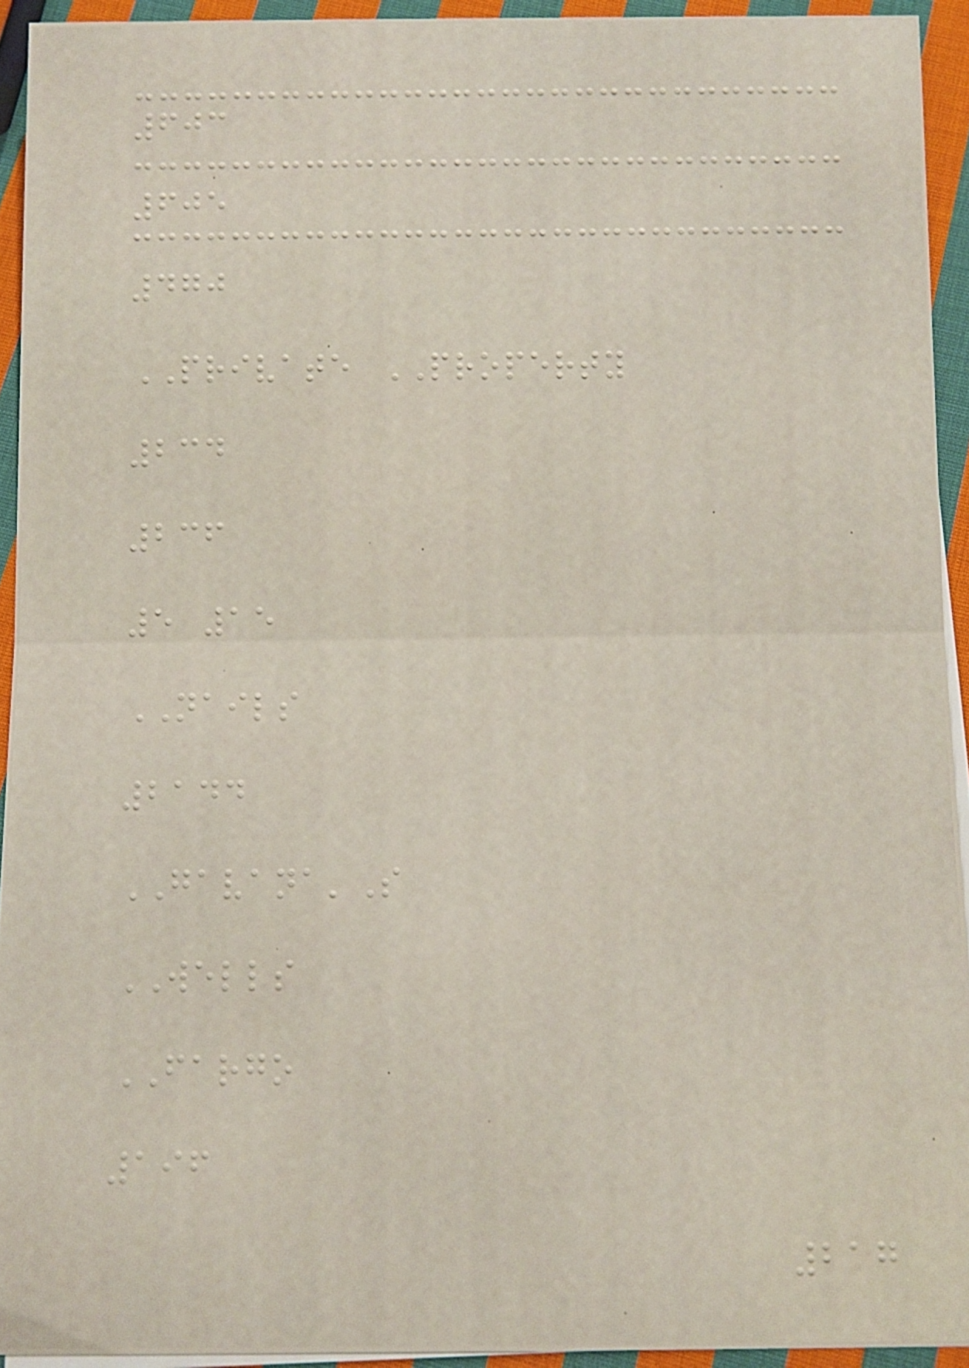603
605
470
PRIVATE PROPERTY
234
236
5 15
NAILS
2144
GAVANA'S
WELLS
FARGO
196
217
